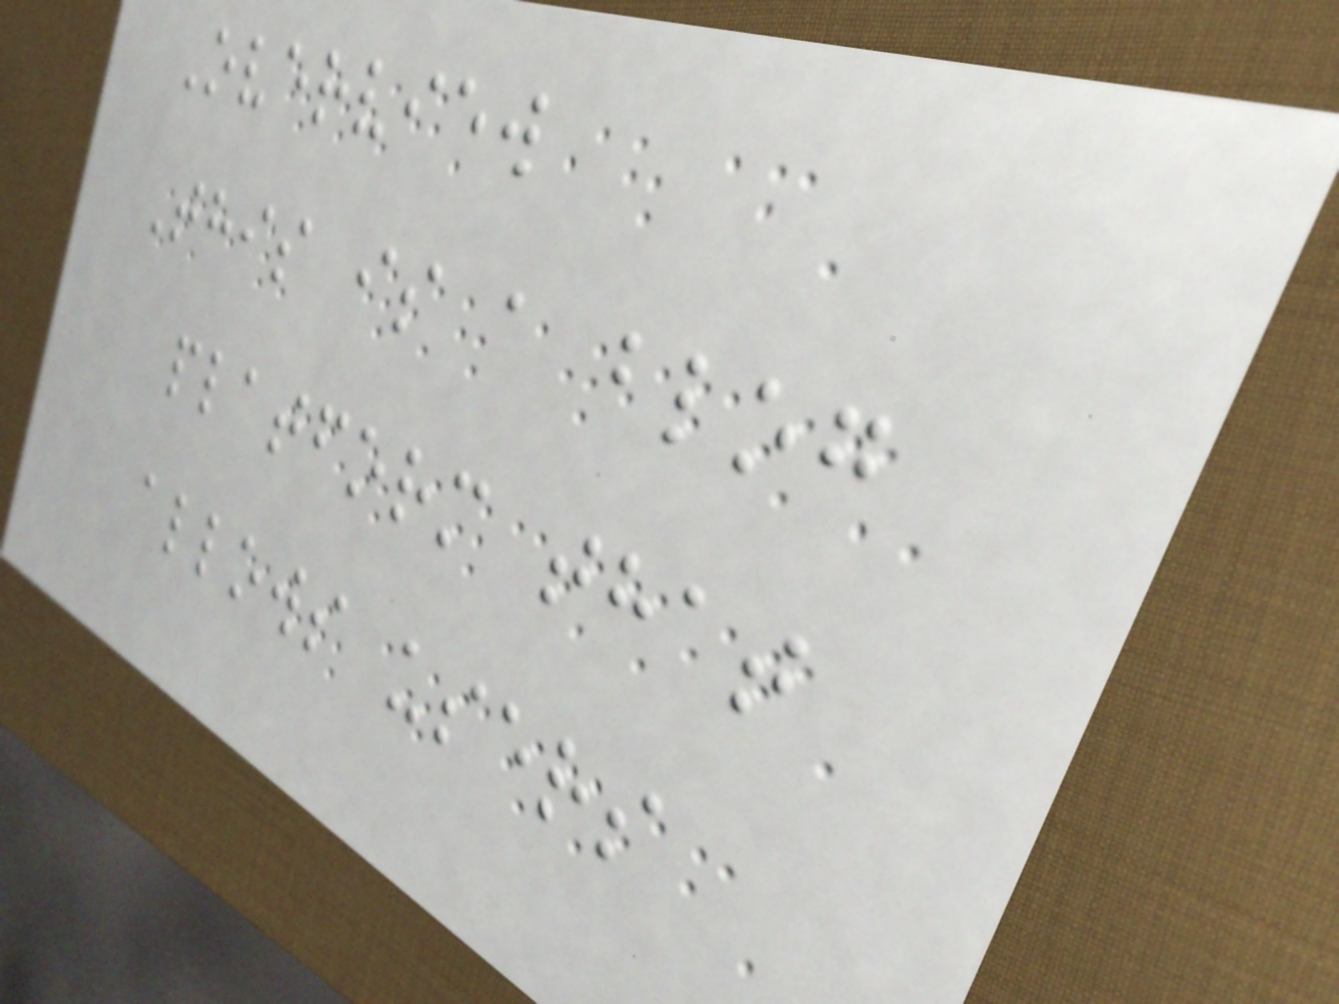Overview
This is a blog
platform that
allows users
